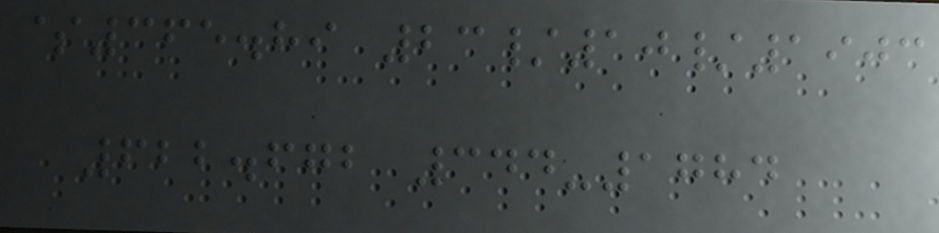$365.89 23/10/1903
622.672 344-1784
